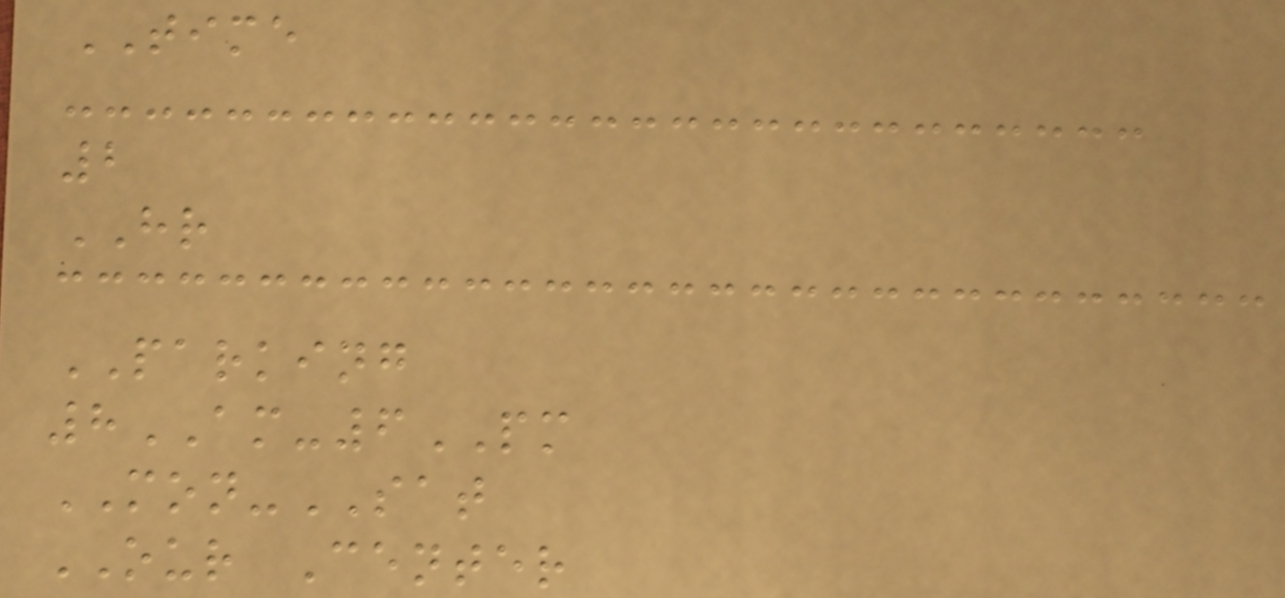TIME
2
HR
PARKING
8AM-6PM
MON-SAT
OUR Center
